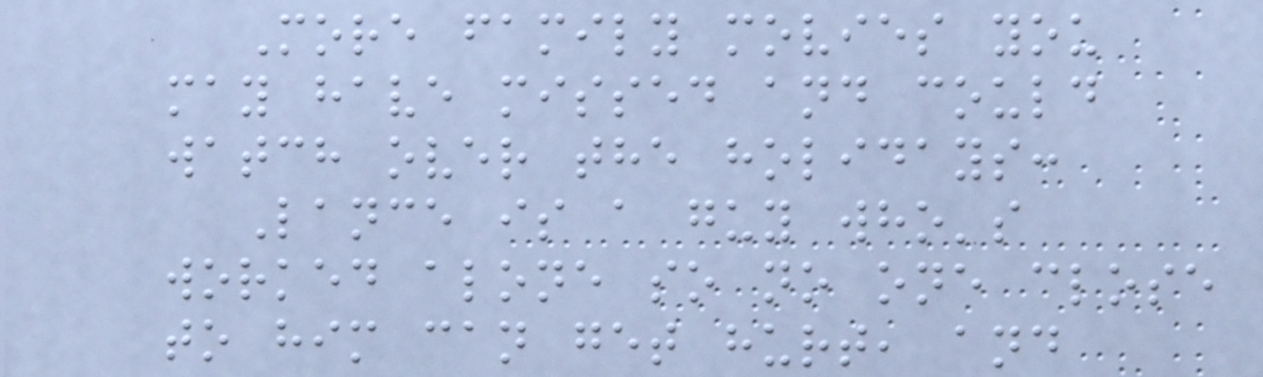More family movies you
may have missed and could
watch over the holidays:
Lance is a guy who's
worked alone so no one close
to him can get hurt, and
